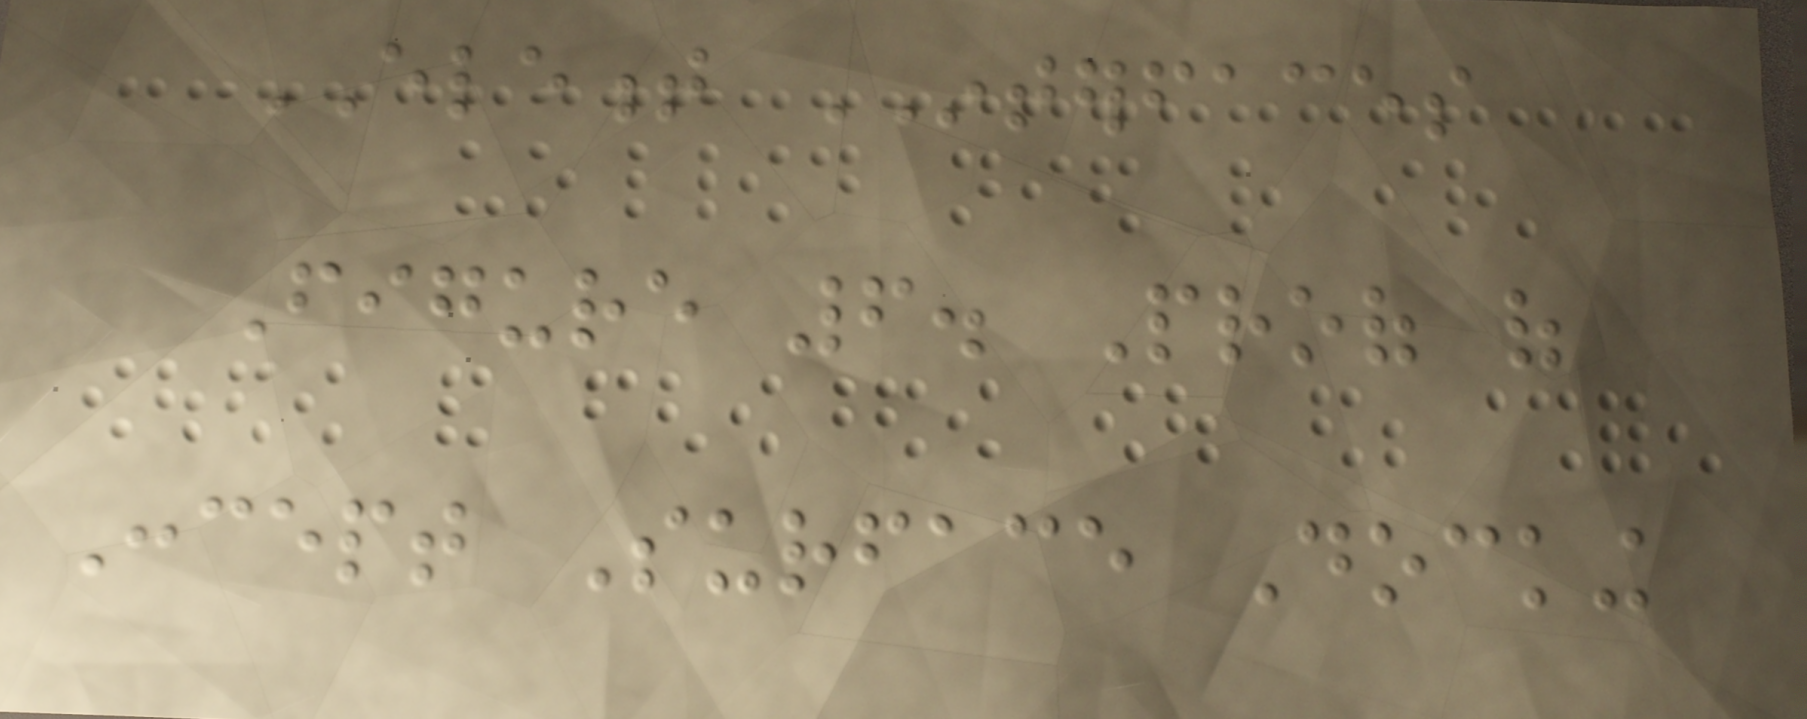ELEMENT INTERFACES
Figure 6. Proof of
Concept Surface Docking
